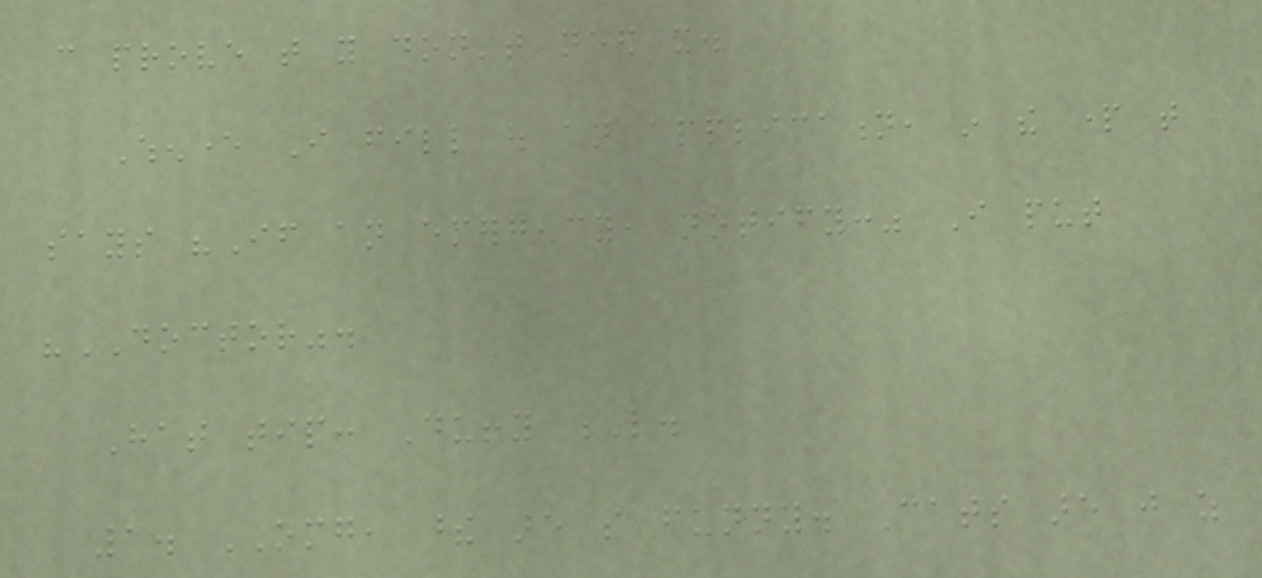can prove that you don't need it.
Whenever I fill out an application, in the part that
says "If an emergency, notify:" I put
"DOCTOR".
Hat tip: Duffy L.
1. OMG, these are so funny. Cats are just as
